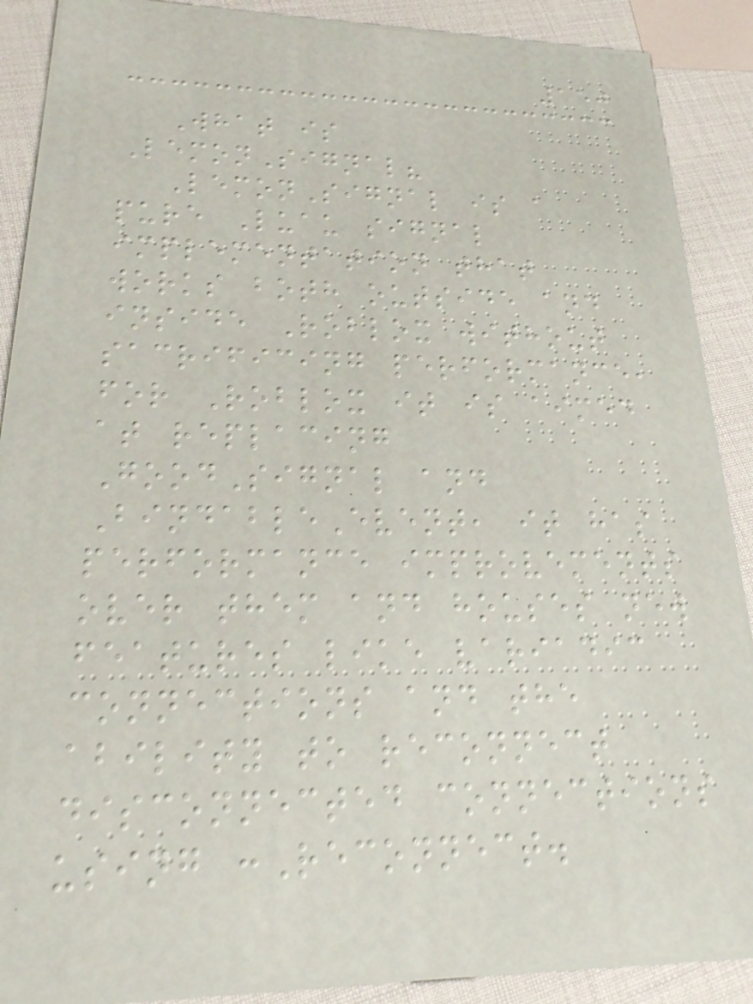150
What is
LemonSignal?
LemonSignal is a
pure Luau signal
implementation that
works both outside and
inside Roblox without
sacrificing performance,
for Roblox it is aimed
at replacing
GoodSignal and
BindableEvent, it has
performance improvements
over them and houses new
features like variadic
connections and the
ability to reconnect
disconnected connections
using :Reconnect.
